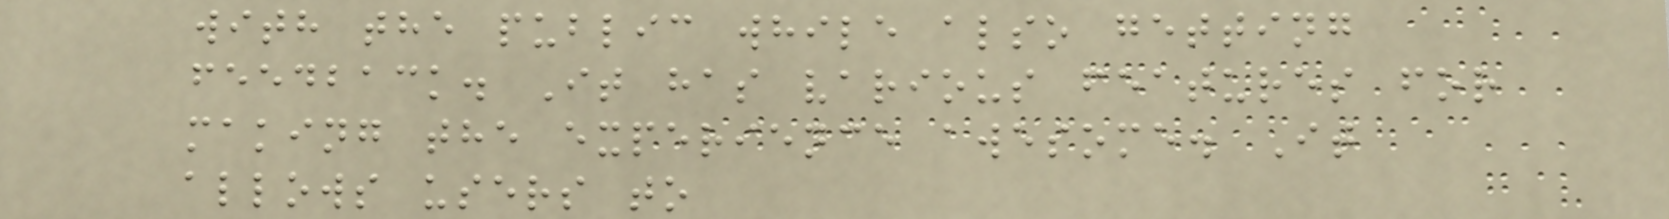with the public while also getting
feedback. It has various features for
making the experience awesome. It
allows users to
